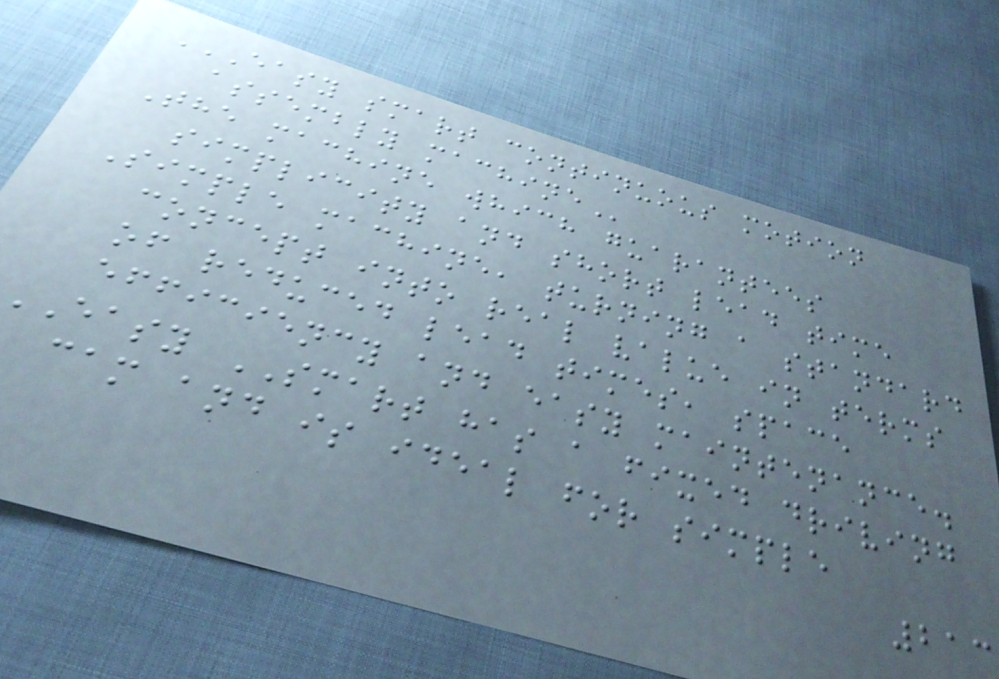EASY SMART CONTINUOUS MOTION
ASSEMBLY MACHINE
The machine which guarantees
simplicity and short lead time
Simple machine, turning a standard
concept into real value in terms
of reduced lead times, space
efficiency and easy maintenance.
EASY SMART has a fixed driving
cam and is ideal for simple
213
